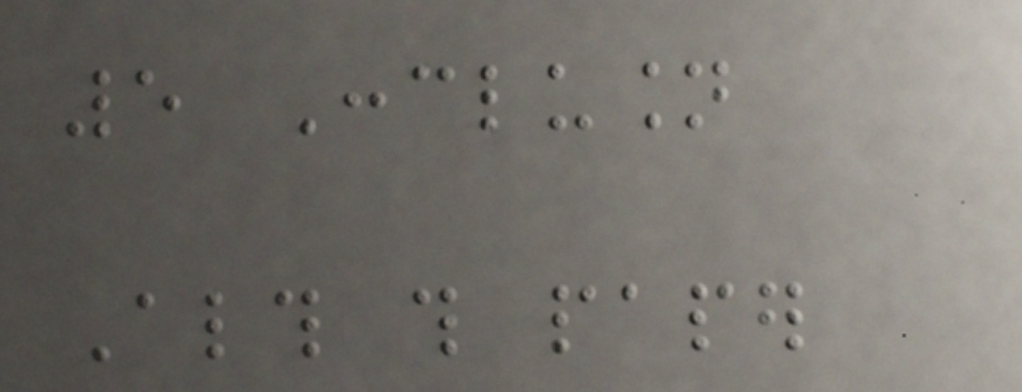5 Conclusion
Although this paper
